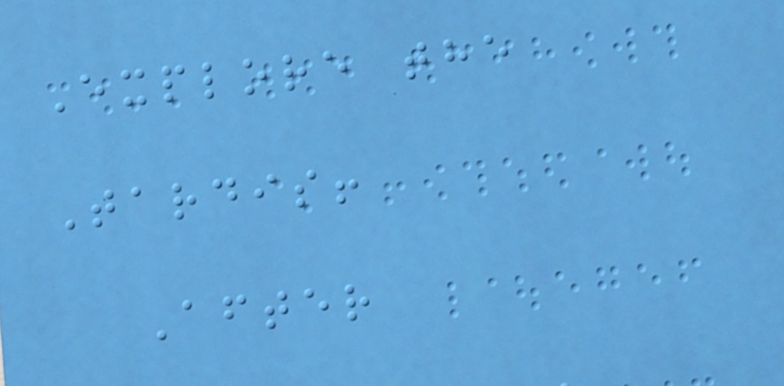Explore the
Tardis!
After
